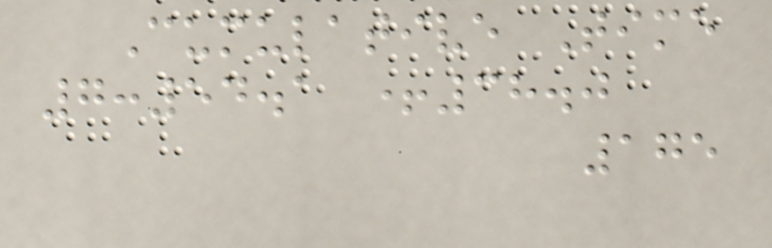Cumulative Time
7:54.1 +38.0
175
